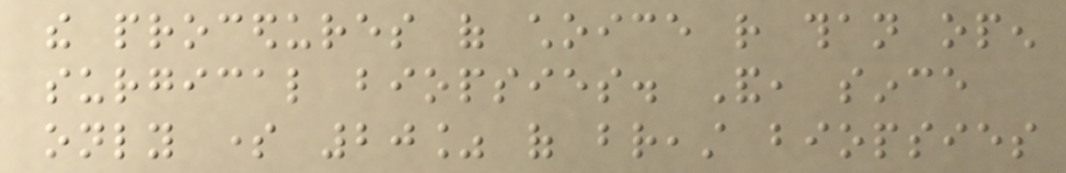the procedures of choice rather than open
surgical biopsies. And, since
only some 20% of breast biopsies
